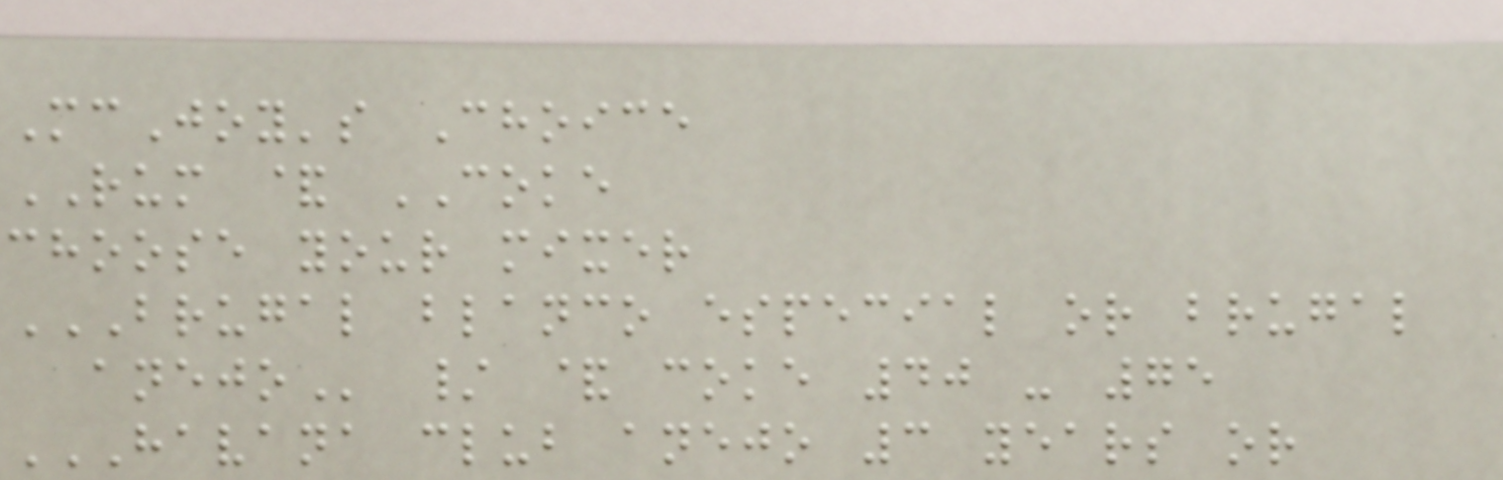McJoy's Choice
RUM & COKE
choose your mixer
BRUGAL BLANCO ESPECIAL OR BRUGAL
ANEJO / & coke 40 - 75
HAVANA CLUB ANEJO 3 YEARS OR
